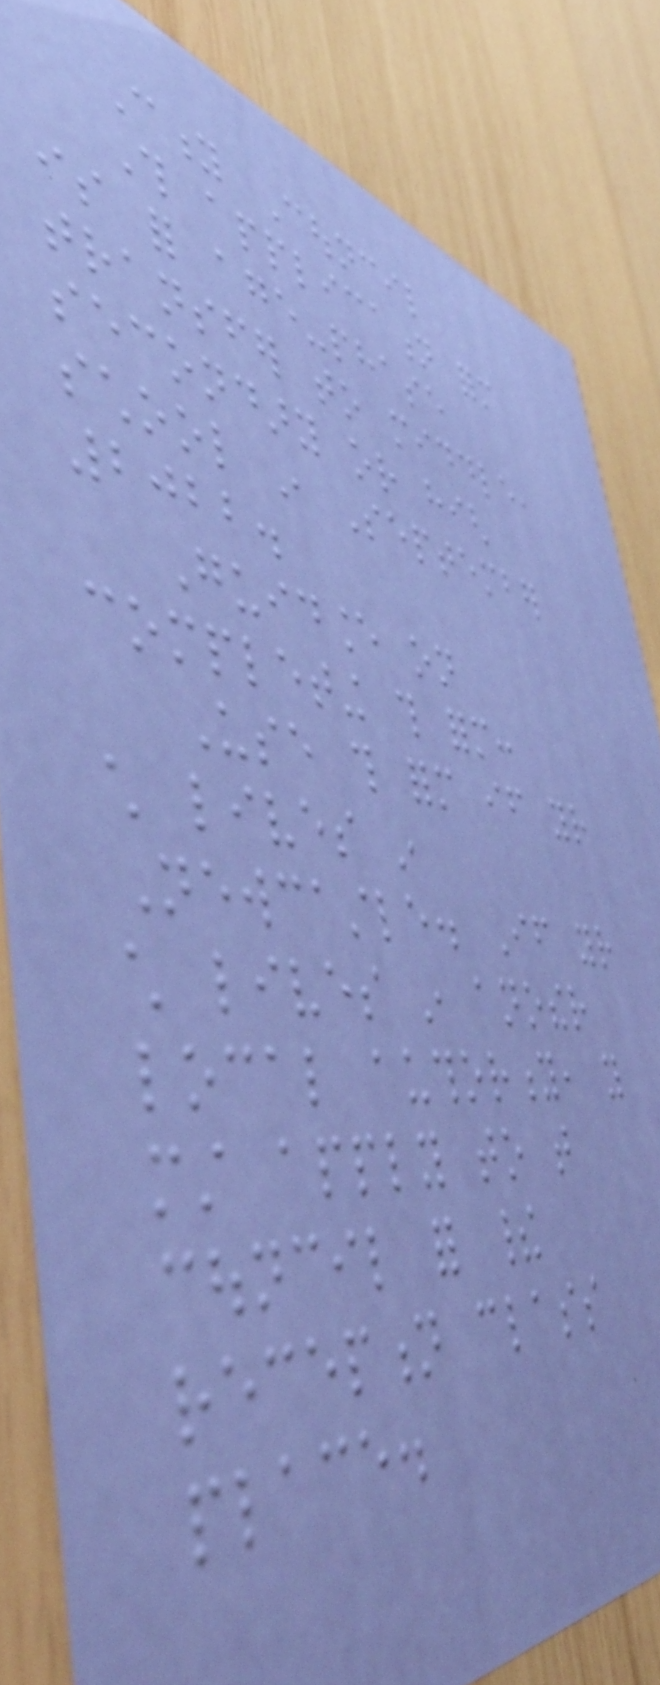City Council
This application form
is for age-phase
transfer to middle,
secondary or high
school in September
2022.
Guidance on
completing this form:
Use this form if your
child lives in
Newcastle. If your
child lives in another
local authority, you
must apply to that
council for their
reception class
place.
